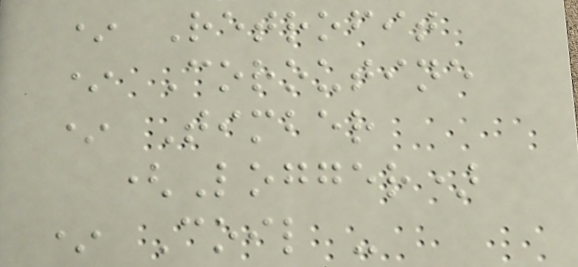* Retrofit
* Coroutine
* Timber
(Logger)
* Coil -
